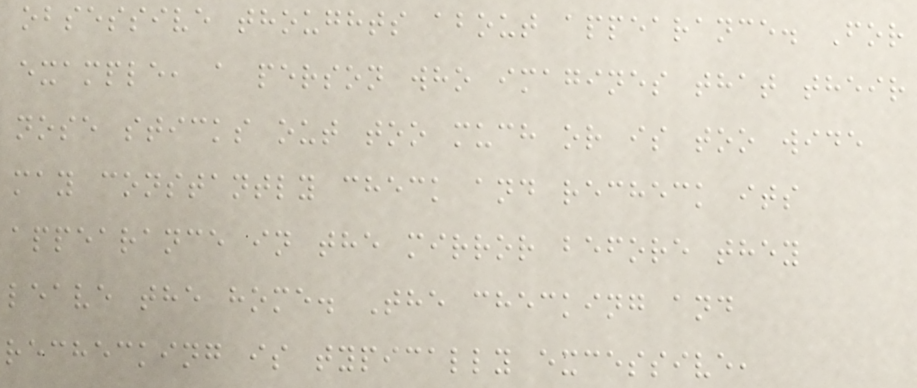obsessive thoughts about appearance. For
example, a person who imagines that their
nose sticks out too much or is too wide
may constantly check and recheck its
appearance in the mirror before they
leave the home. The checking and
rechecking is typically excessive,
